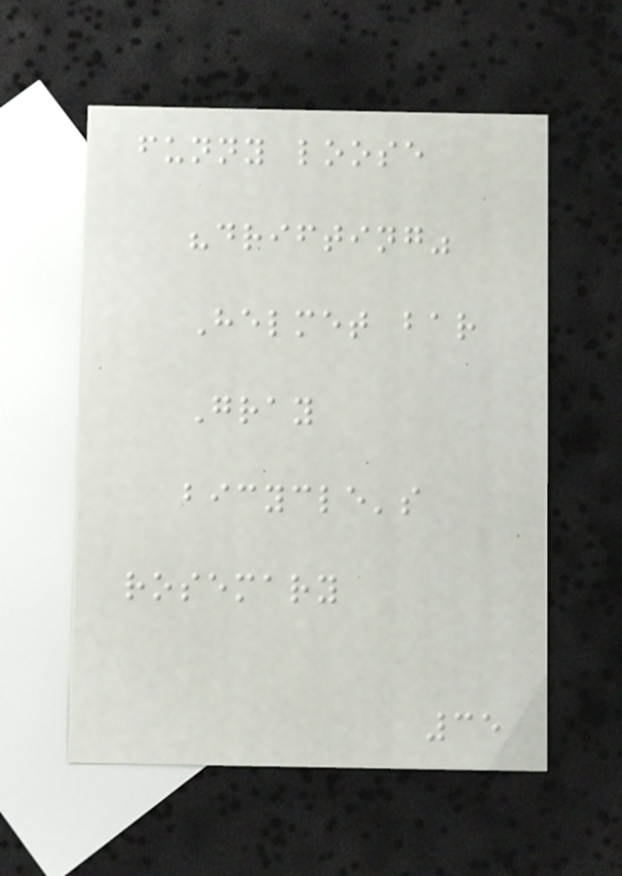funny loose
"drifting"
Helmet bar
Gray
bicycle's
rosemary
35
